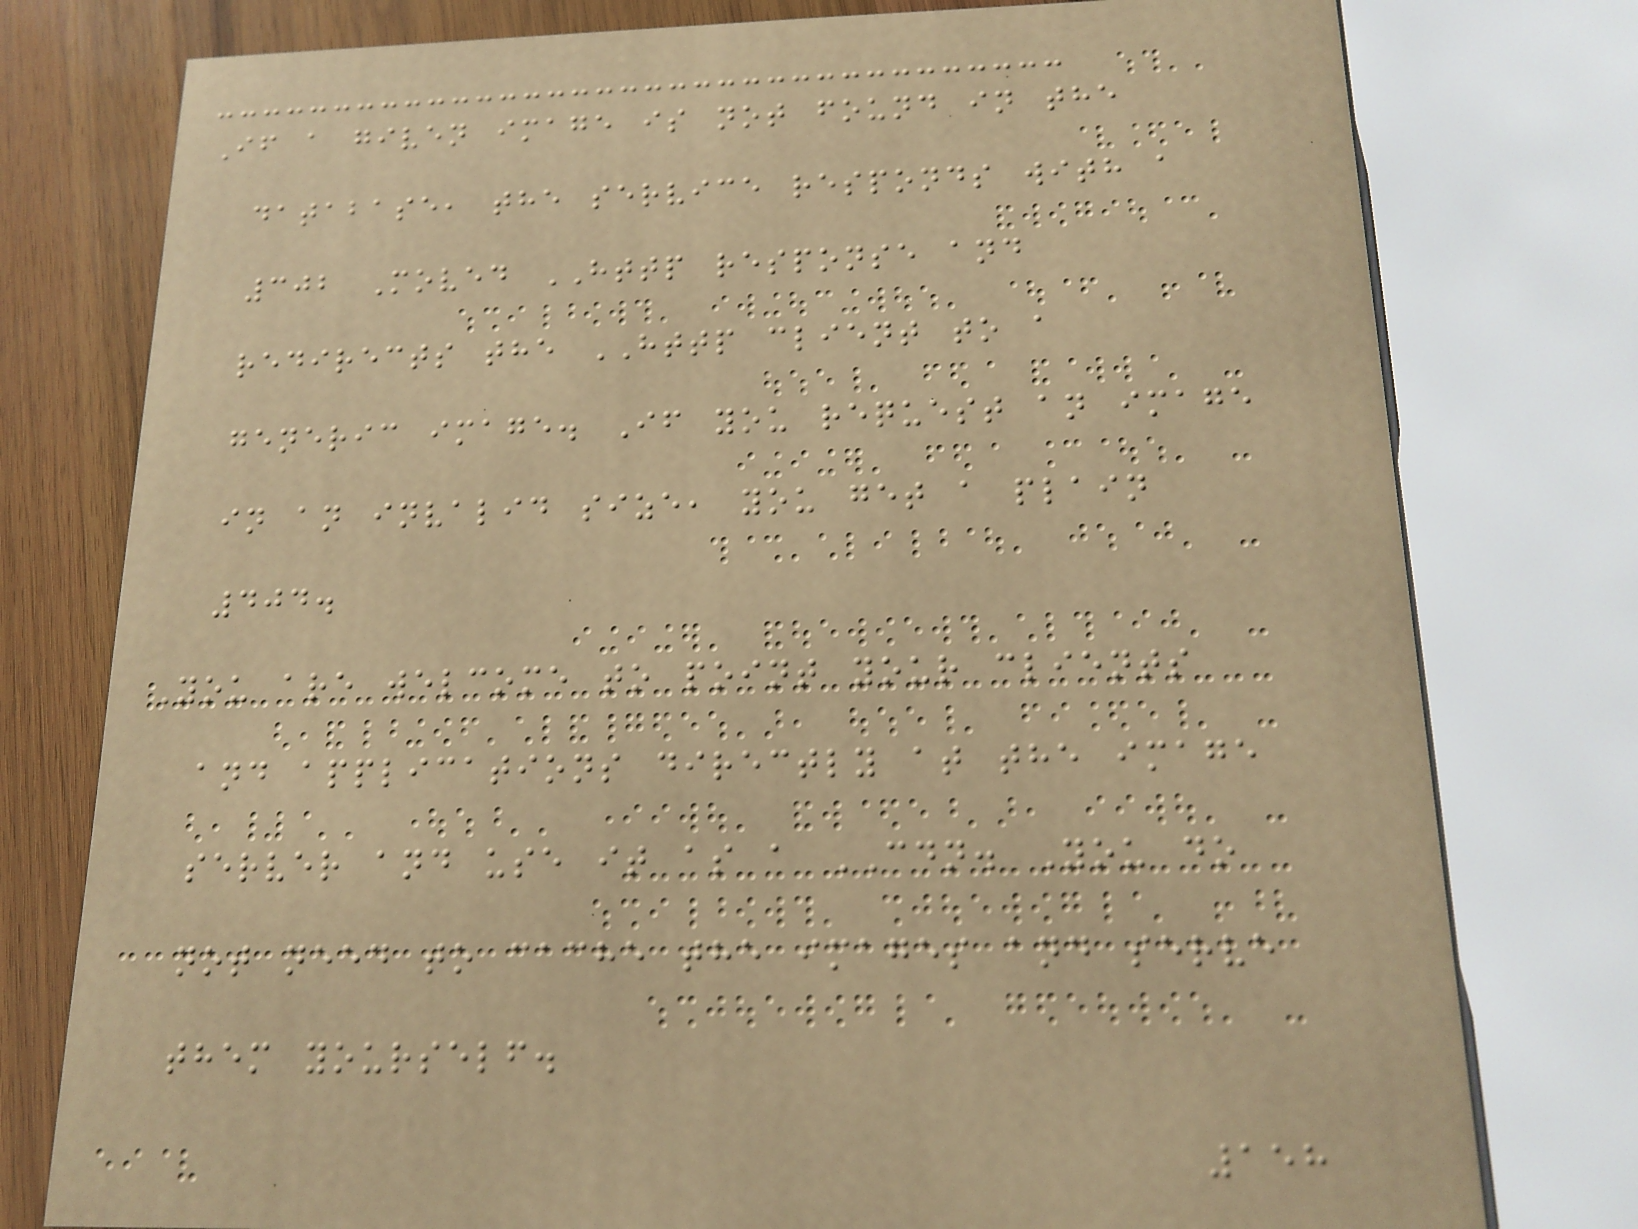If a given image is not found in the
database, the service responds with a
302 Moved HTTP response and
redirects the HTTP client to a
generic image. If you request an image
in an invalid size, you get a plain
404.
You are welcome to point your clients
and applications directly at the image
server and use it as a CDN. You do
not need to cache the images and serve
them yourself.
158
